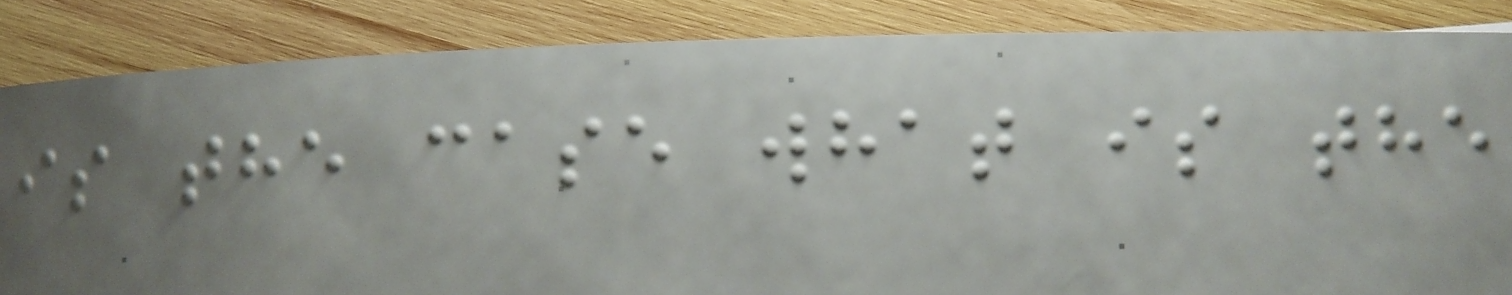is the case what is the
